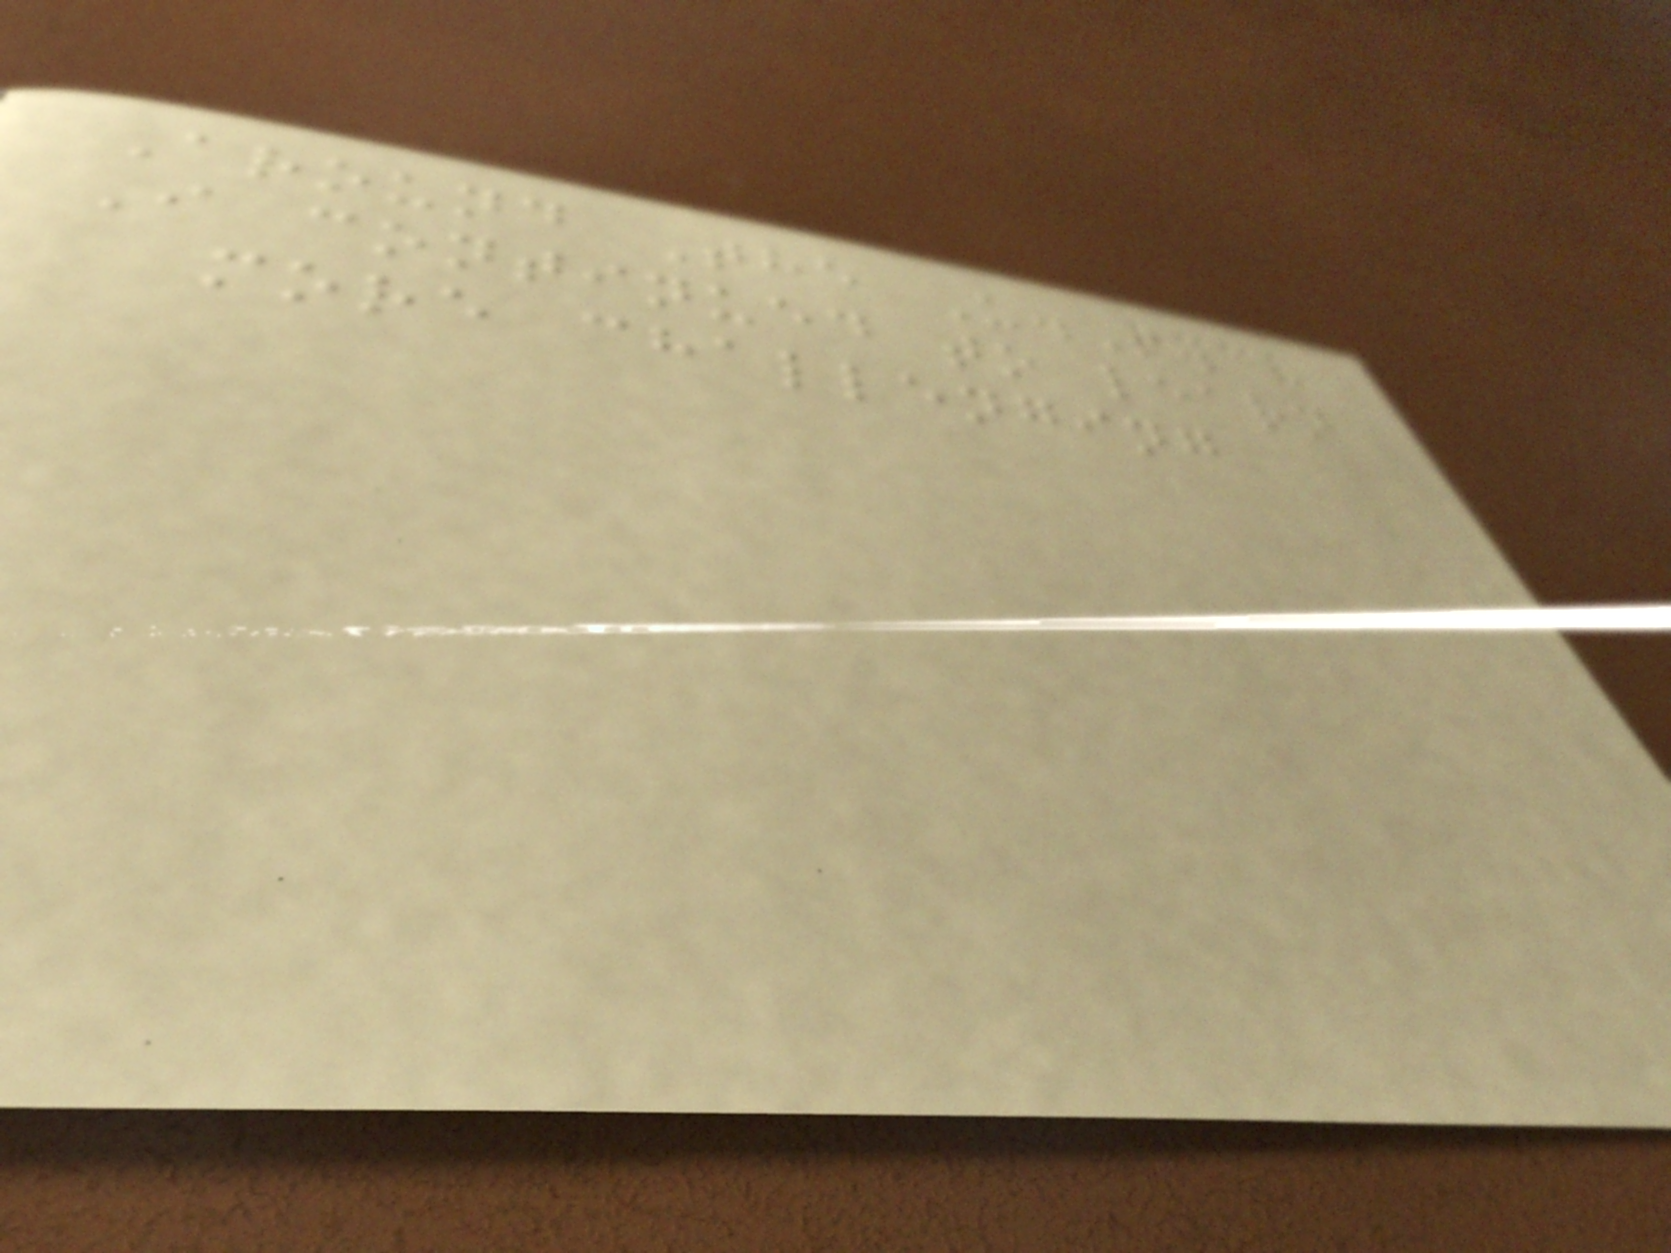Around The U.S.
I continued to learn
more challenging
